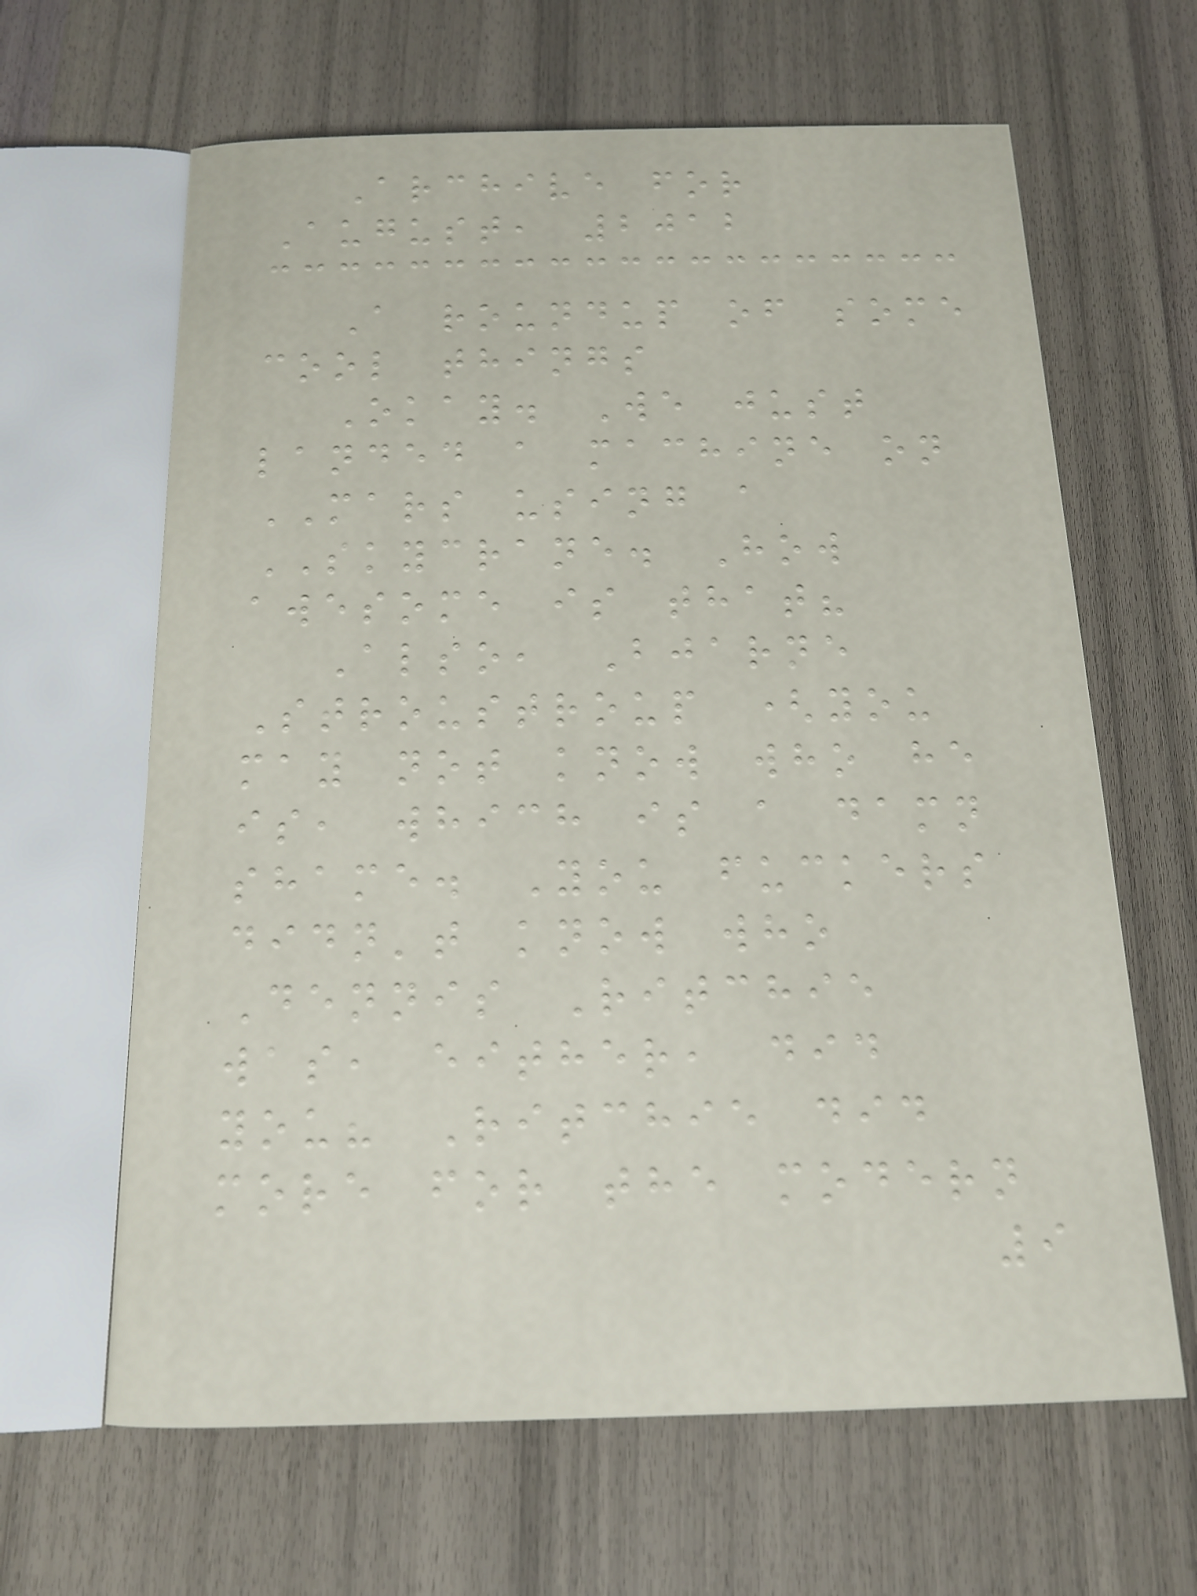Archive for
August, 2012
A roundup of some
cool things
Okay. We just
landed a machine on
MARS using a
SKYCRANE. How
awesome is that?
Also, Bjarne
Stroustroup (you
may not know who he
is, which is a damn
shame. You fuckers
didn't know who
Dennis Ritchie
was, either, did
you? Ritchie did
more for the modern
9
